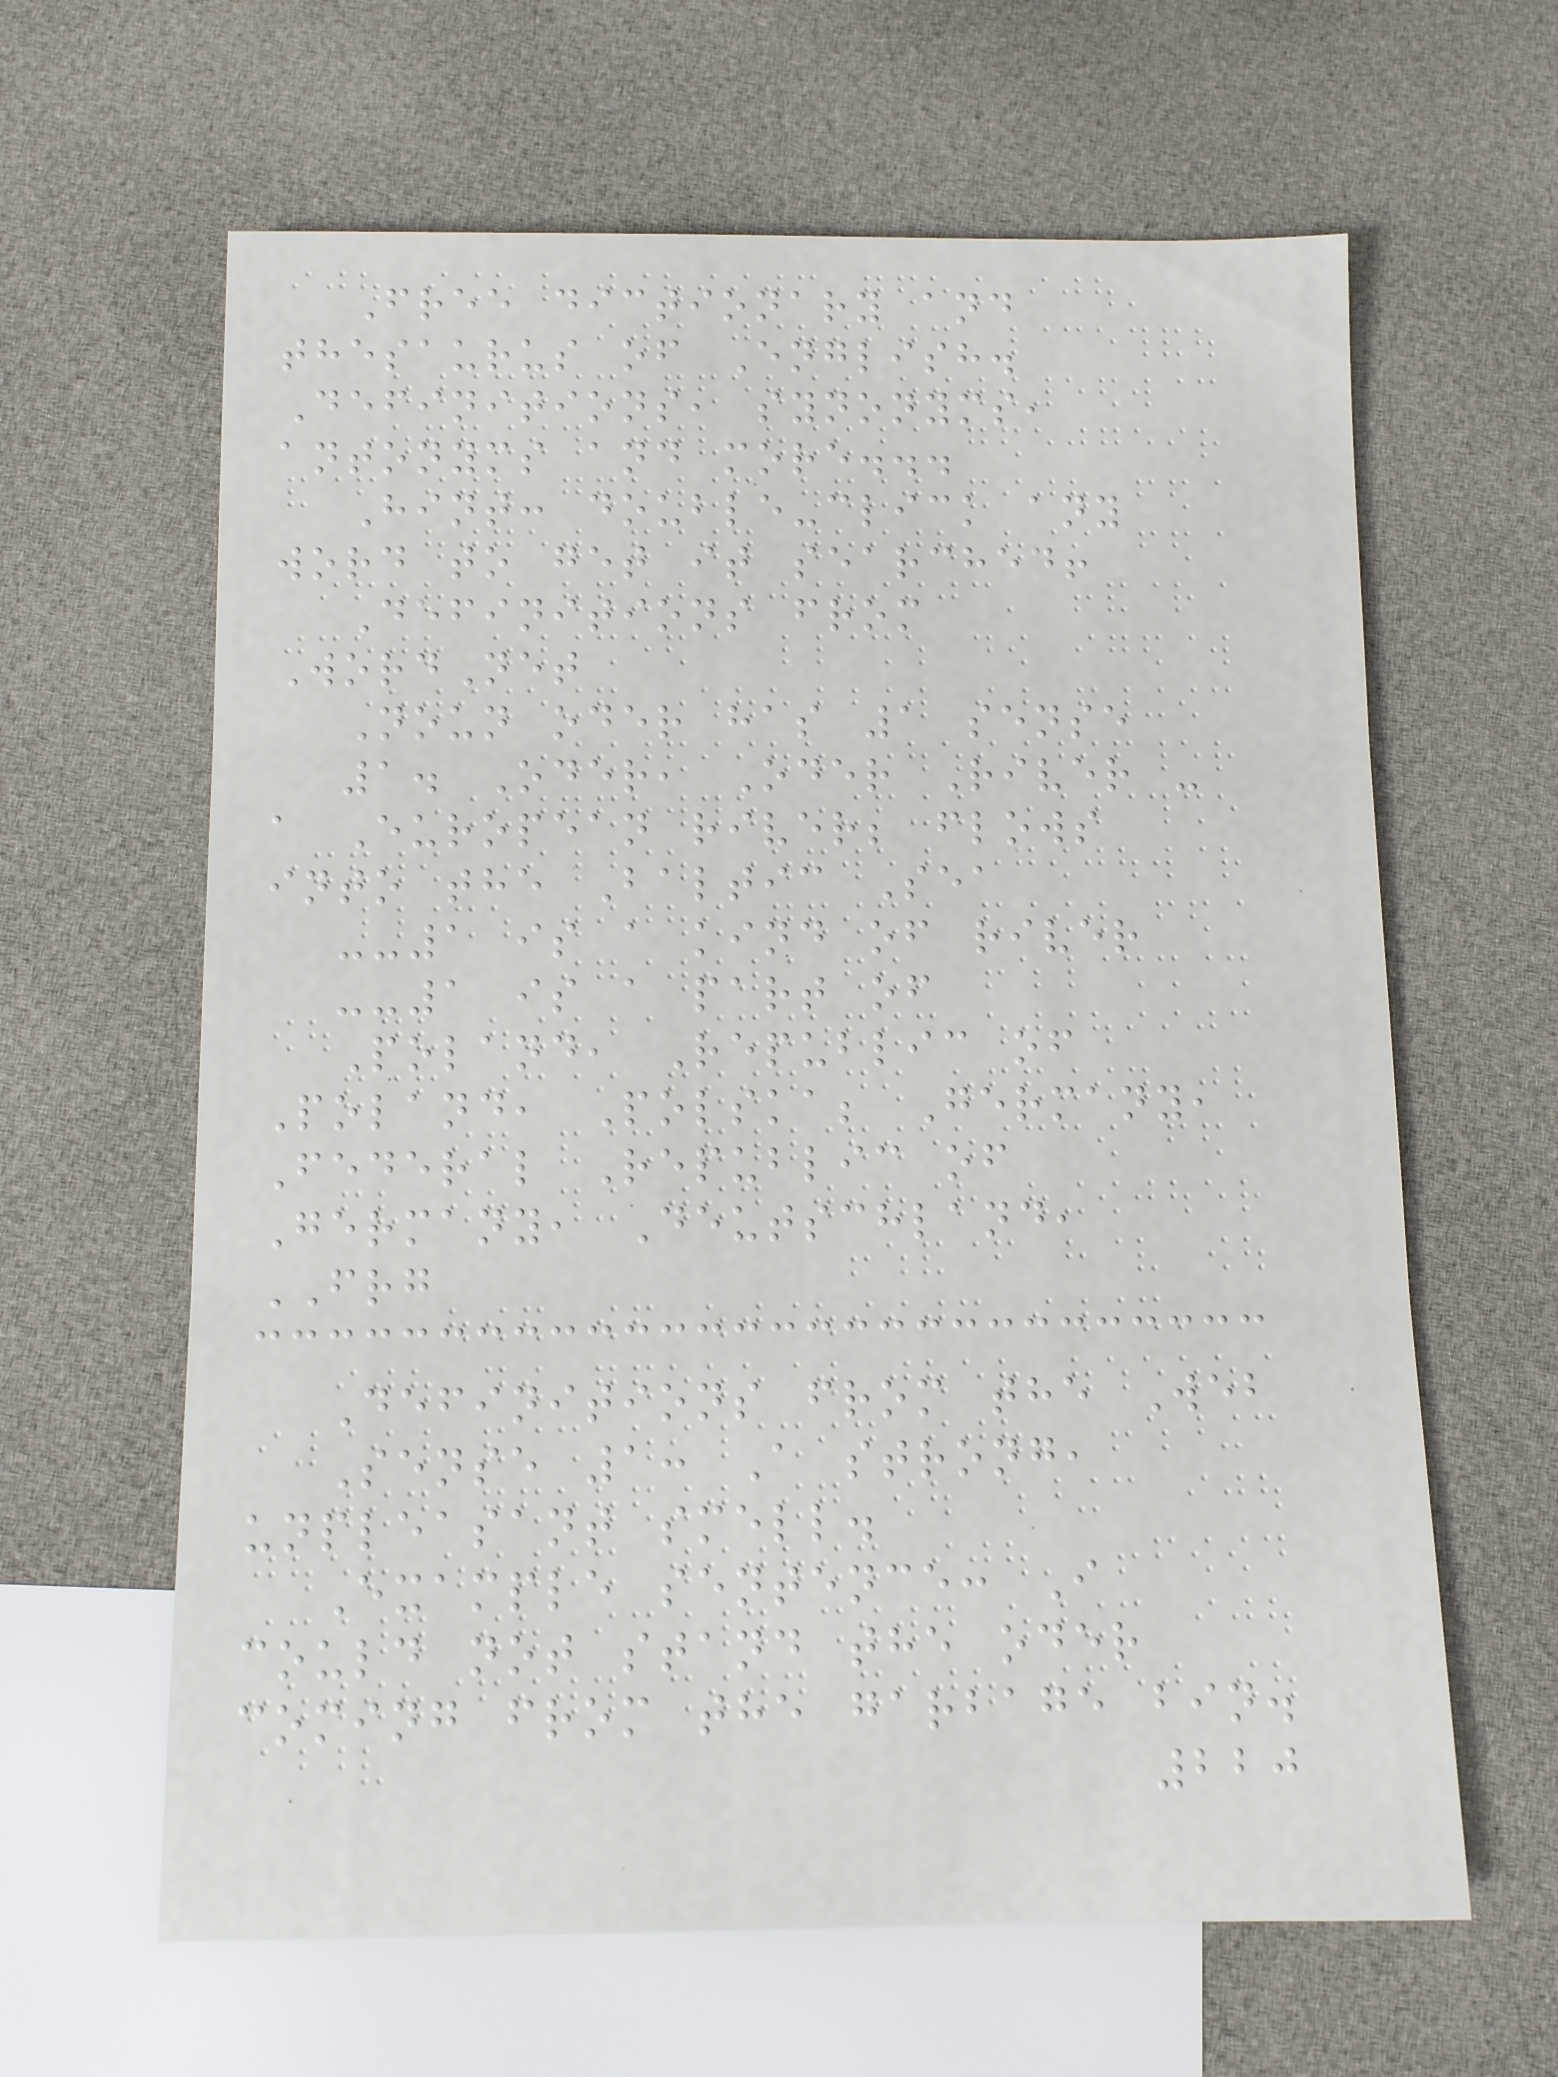Free dictionary and
thesaurus of English.
Definitions, synonyms,
antonyms and more...
Hint: double-click any
word to get it searched!
Definitions from
WordNet
Noun oder has 1 sense
1. Oder, Oder River -
a European river; flows
into the Baltic Sea
--1 is a kind of river
--1 is a part of
Poland, Republic of
Poland, Polska; Germany,
Federal Republic of
Germany, Deutschland,
FRG
Definitions from the Web
Sense 1: A strong,
unpleasant smell.
Example sentence: I
could not stand the oder
coming from the garbage bin.
220
